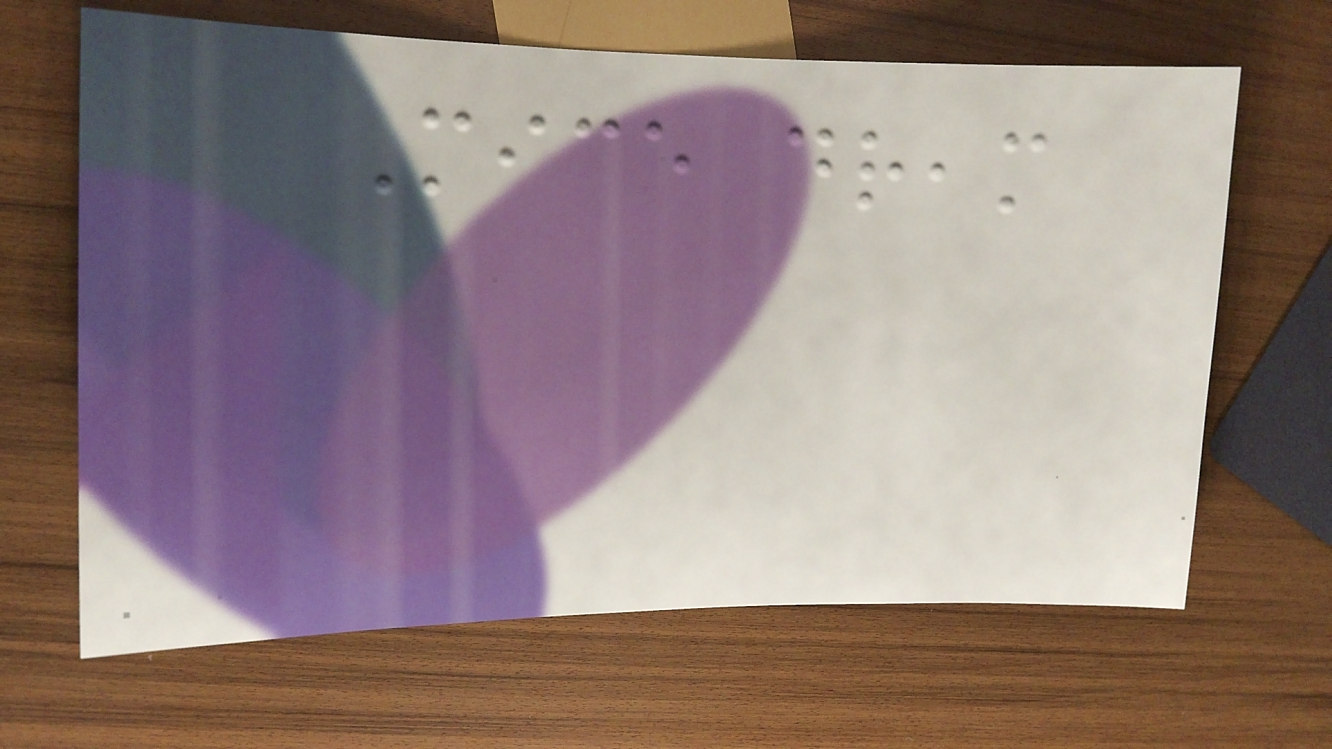Mice dream
